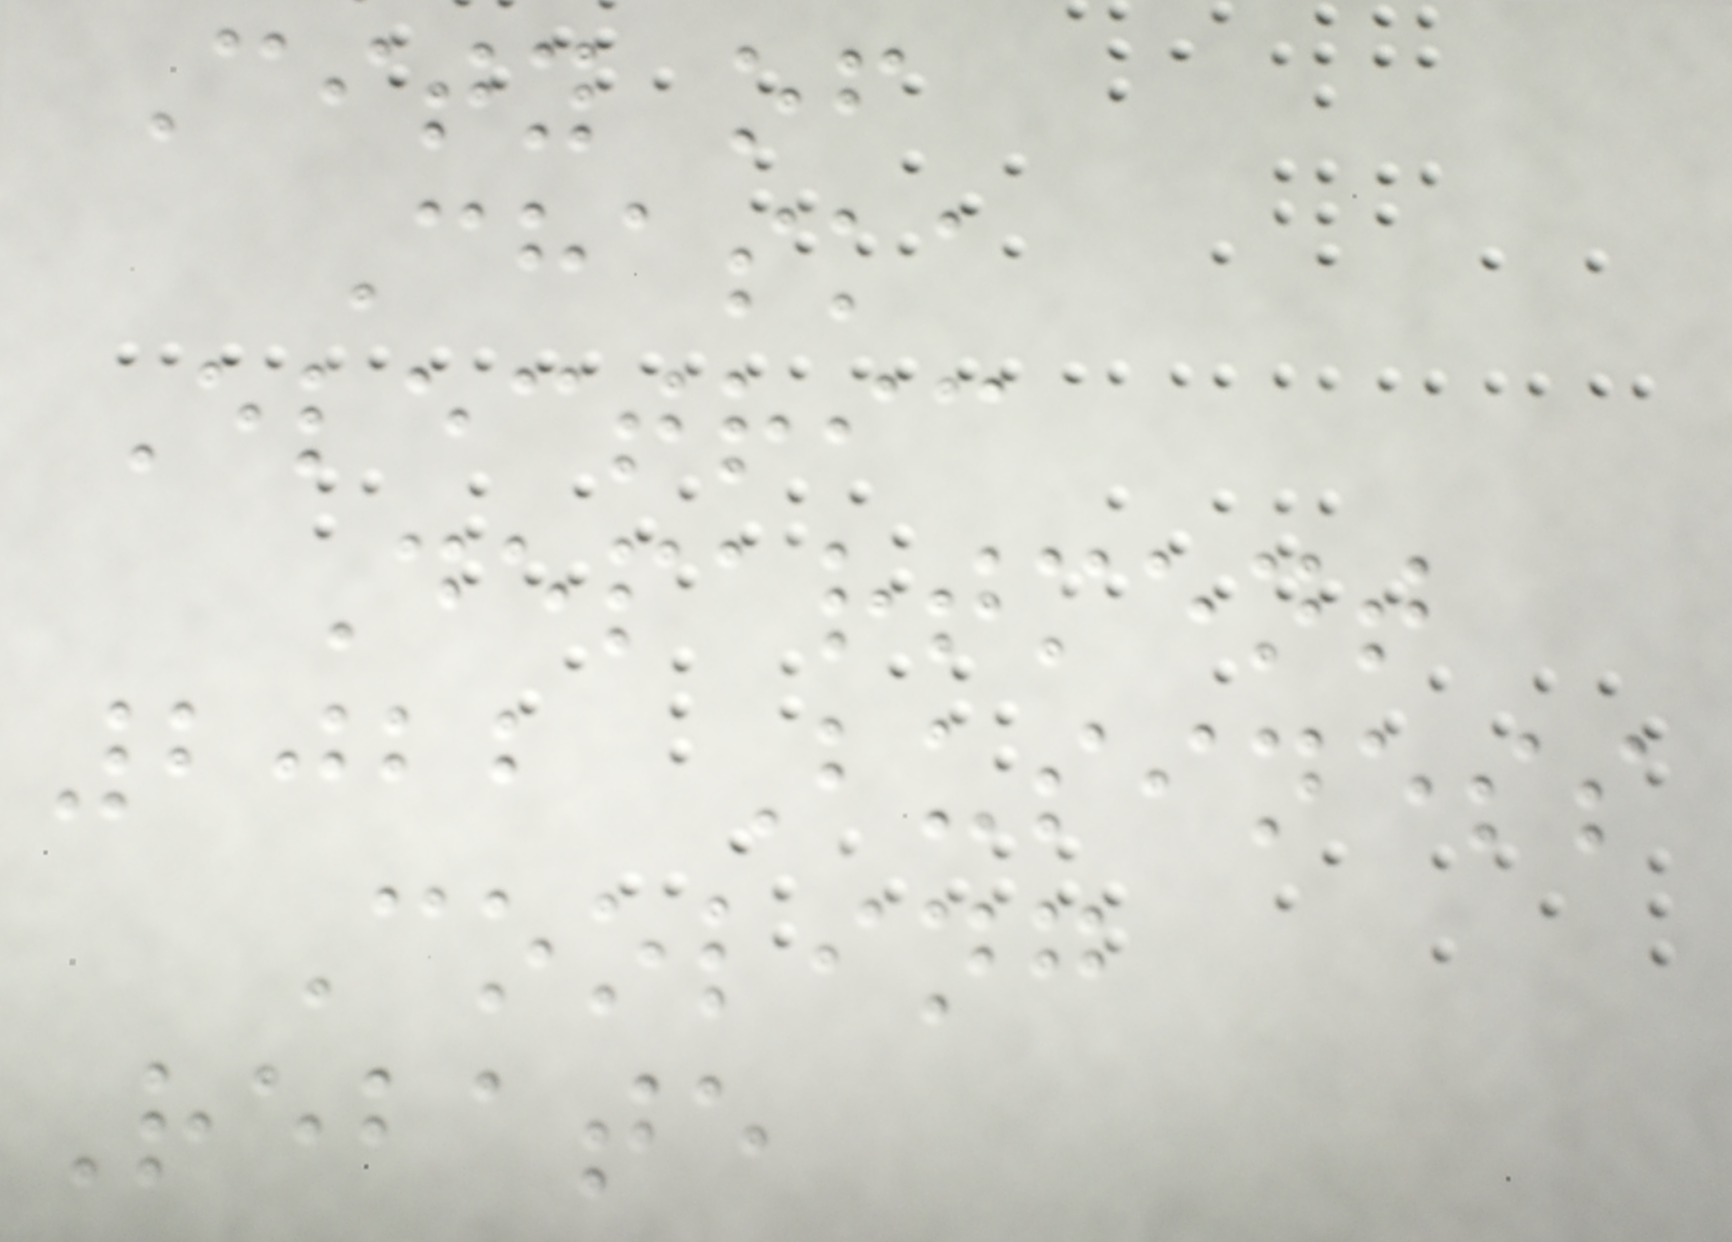City of
Chaska
Electric
Department
2022 Business
Cooling
Rebate
